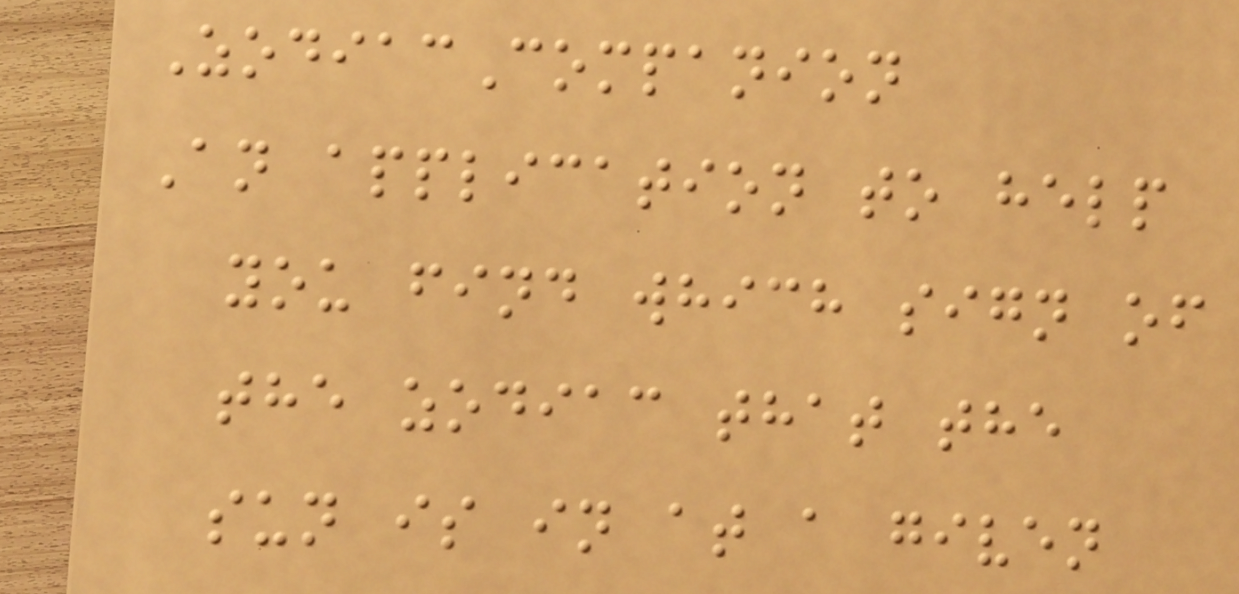ZodiacCompanion
An application to help
you find which sign of
the zodiac that the
sun is in at a given
